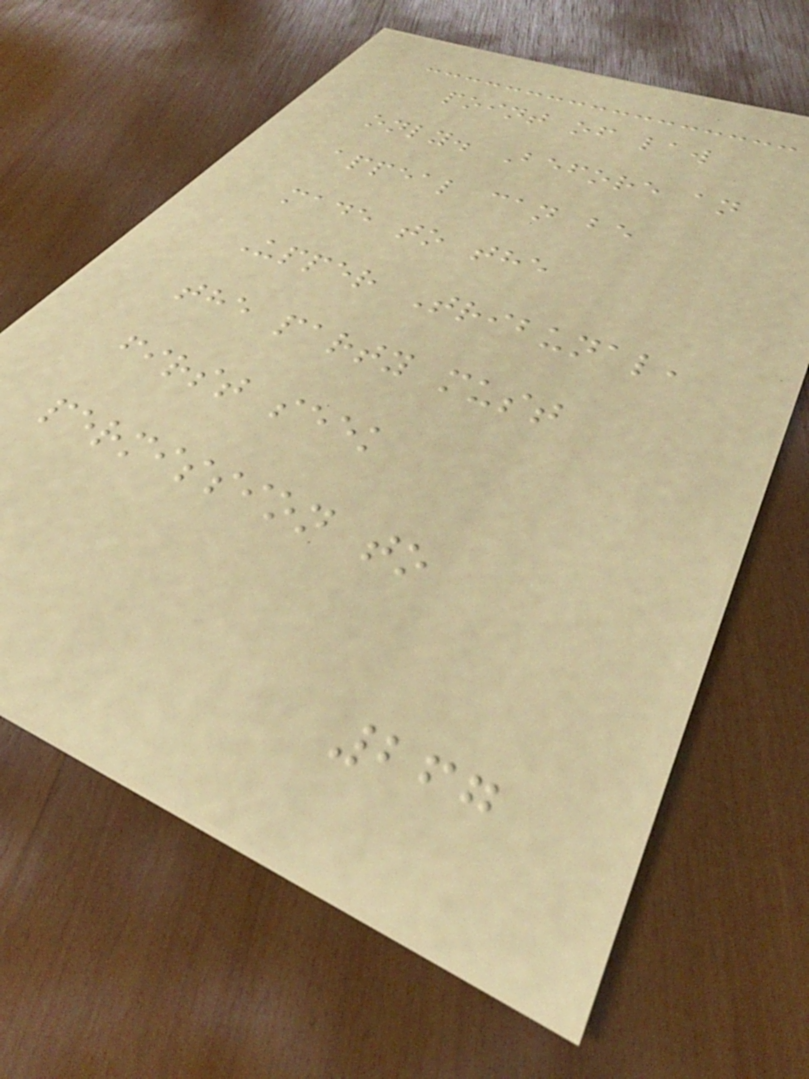point of law
only. Before an
appeal can be
made to the
Upper Tribunal,
the party must
first seek
permission to
267
